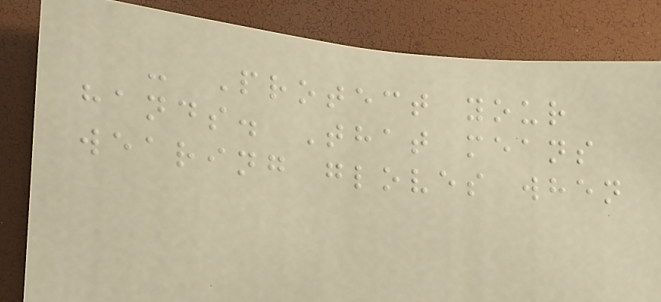- Protect your
hands. That means
wearing gloves when
